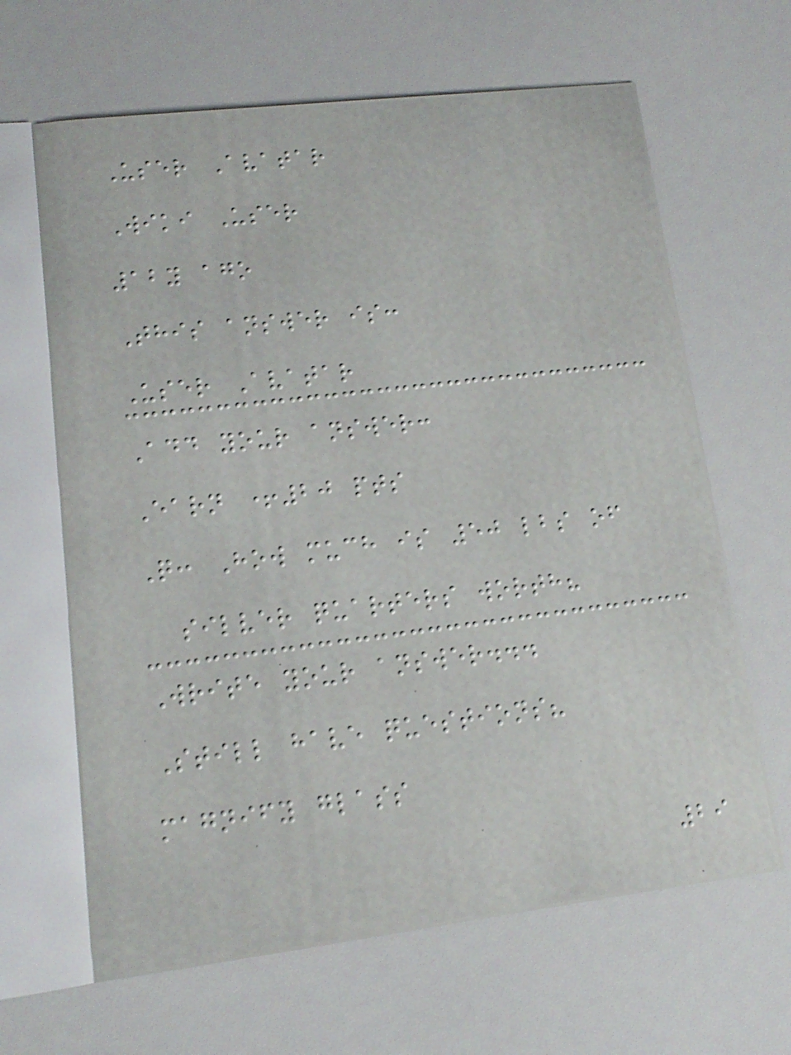User Avatar
Wiki User
12y ago
This answer is:
User Avatar
Add your answer:
Earn +20 pts
Q: How much is 50 lbs of
silver quarters worth?
Write your answer...
Still have questions?
magnify glass
29
